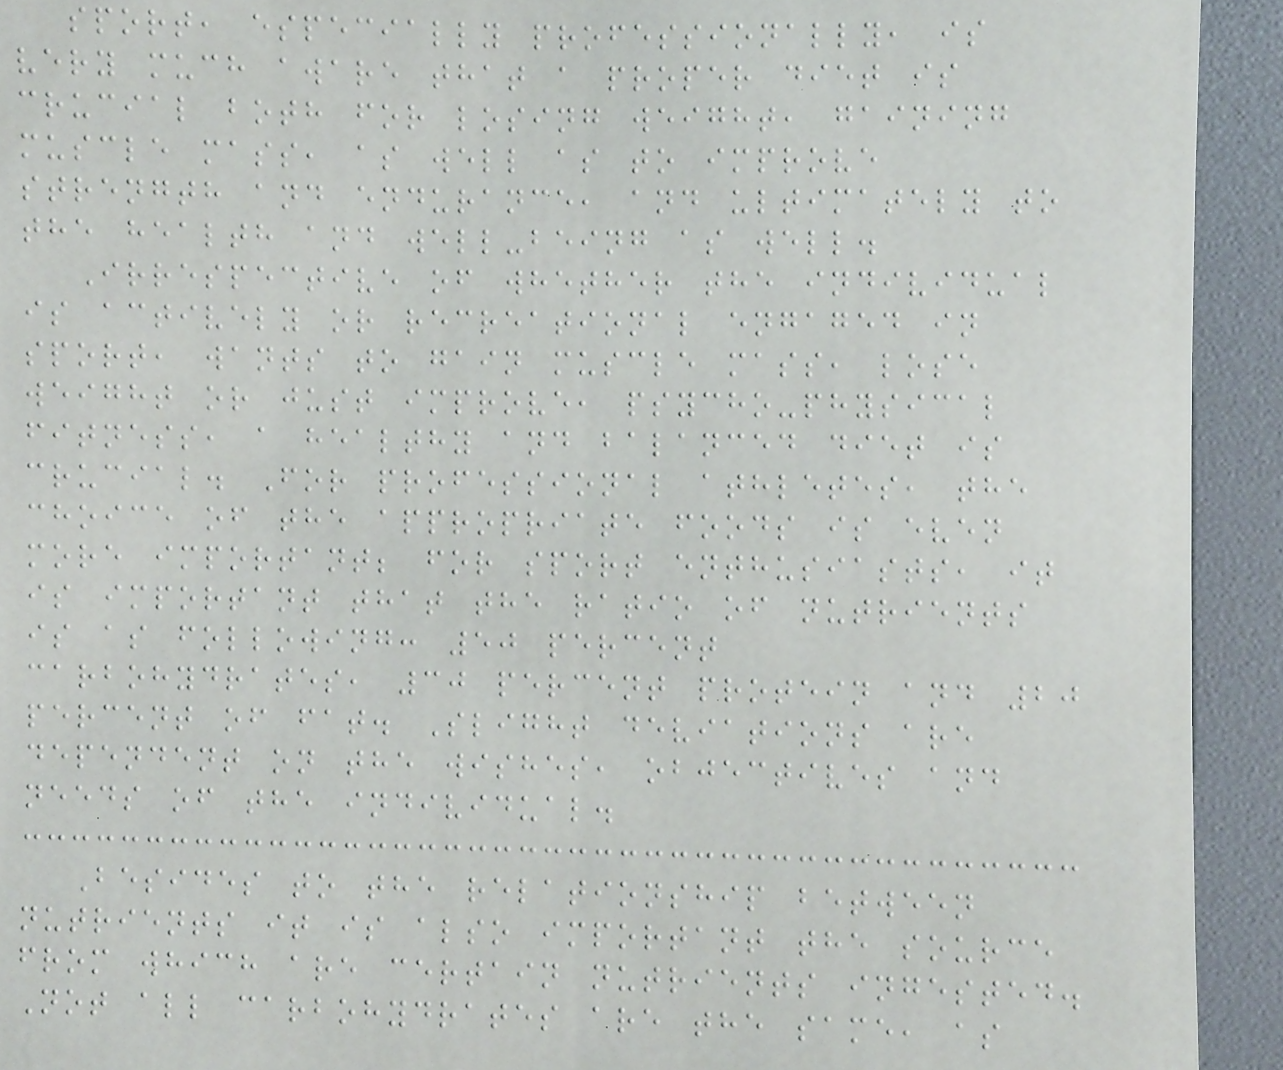sport, especially professionally, is
very much aware that a proper diet is
crucial both for losing weight, gaining
muscle mass, as well as to improve
strength and endurance, and ultimately to
the health and well-being as well.
Irrespective of whether the individual
is actively or recreational engaged in
sport, wants to gain muscle mass, lose
weight or just improve, psycho-physical
fitness, a healthy and balanced diet is
crucial. For professional athletes, the
choice of the appropriate foods is even
more important; for sport enthusiasts, it
is important that the ratio of nutrients
is as following: 50 percent
carbohydrates, 30 percent protein and 20
percent of fat. Slight deviations are
dependent on the wishes, objectives and
needs of the individual.
Besides to the relationship between
nutrients it is also important the source
from which are certain nutrients ingested.
Not all carbohydrates are the same, as
